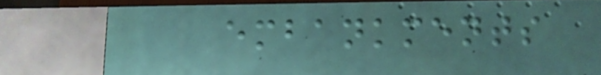embankments
